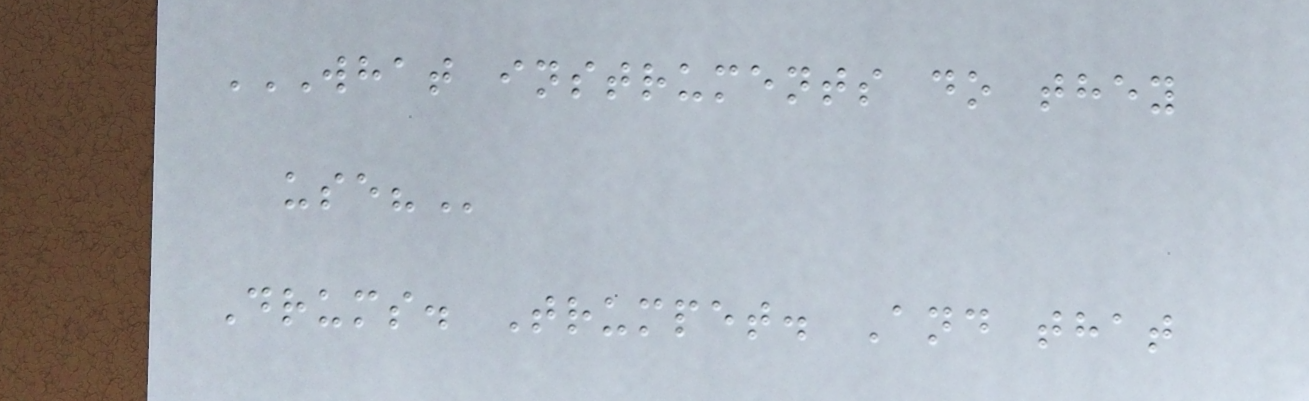WHAT INSTRUMENTS DO THEY
USE?
Drums. Trumpet. And that
